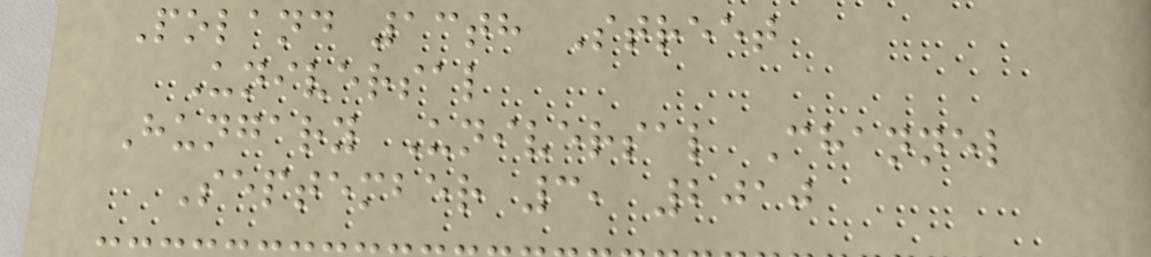Poland 13th Street
Universal
Hungary Universal Channel
September 3, 2010
